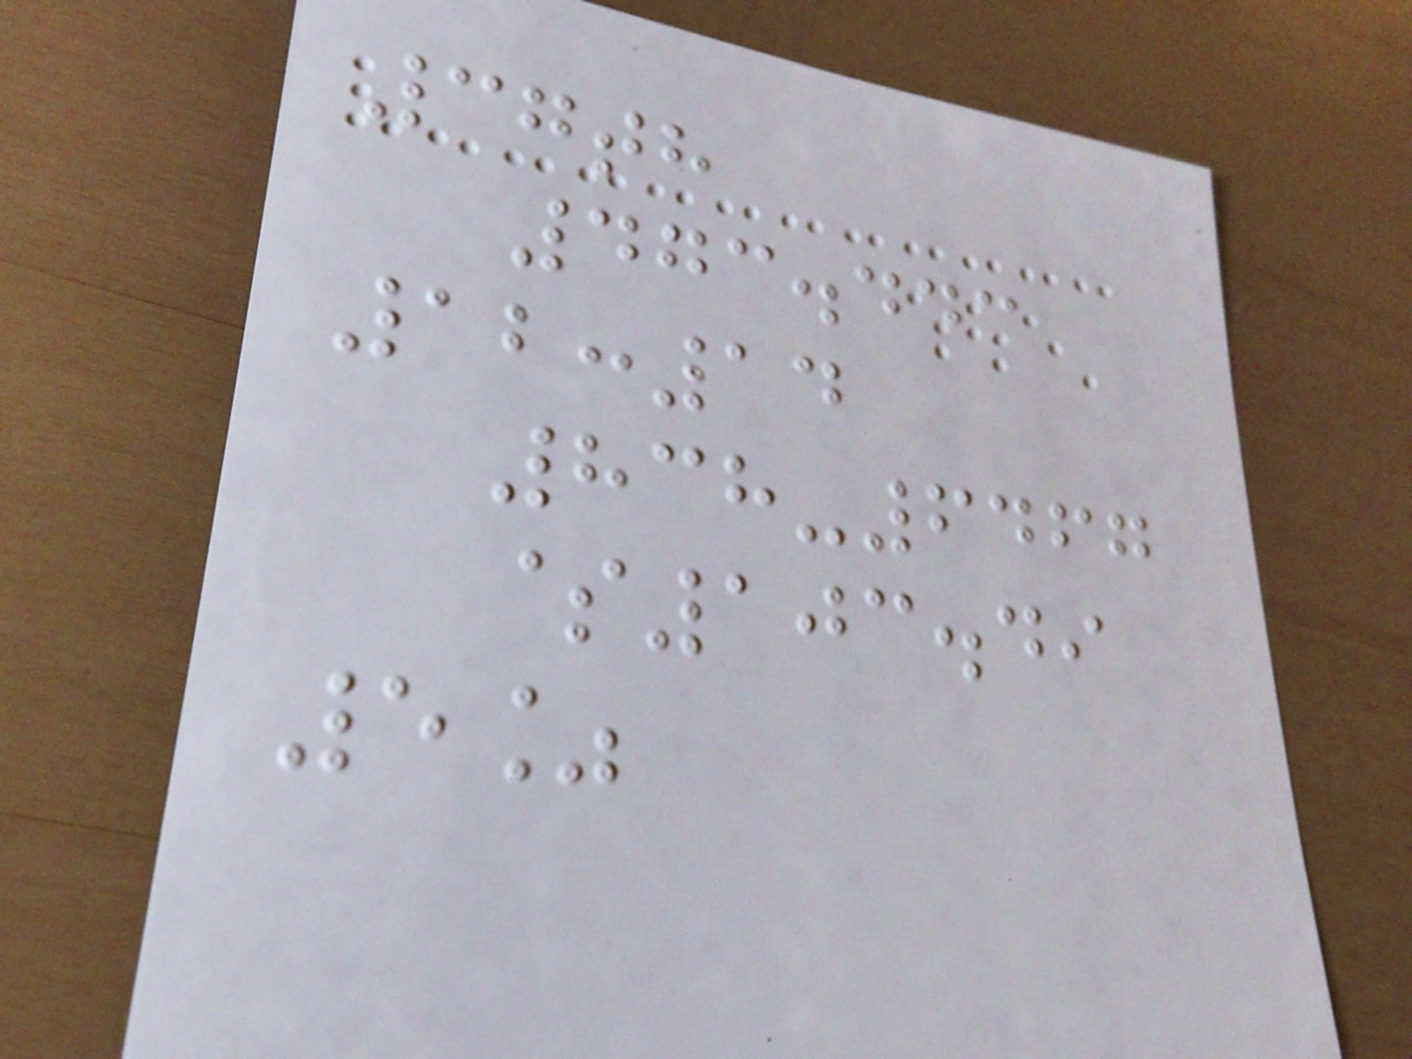37th
473.443
12:14
838-6467
$103.49
5%
